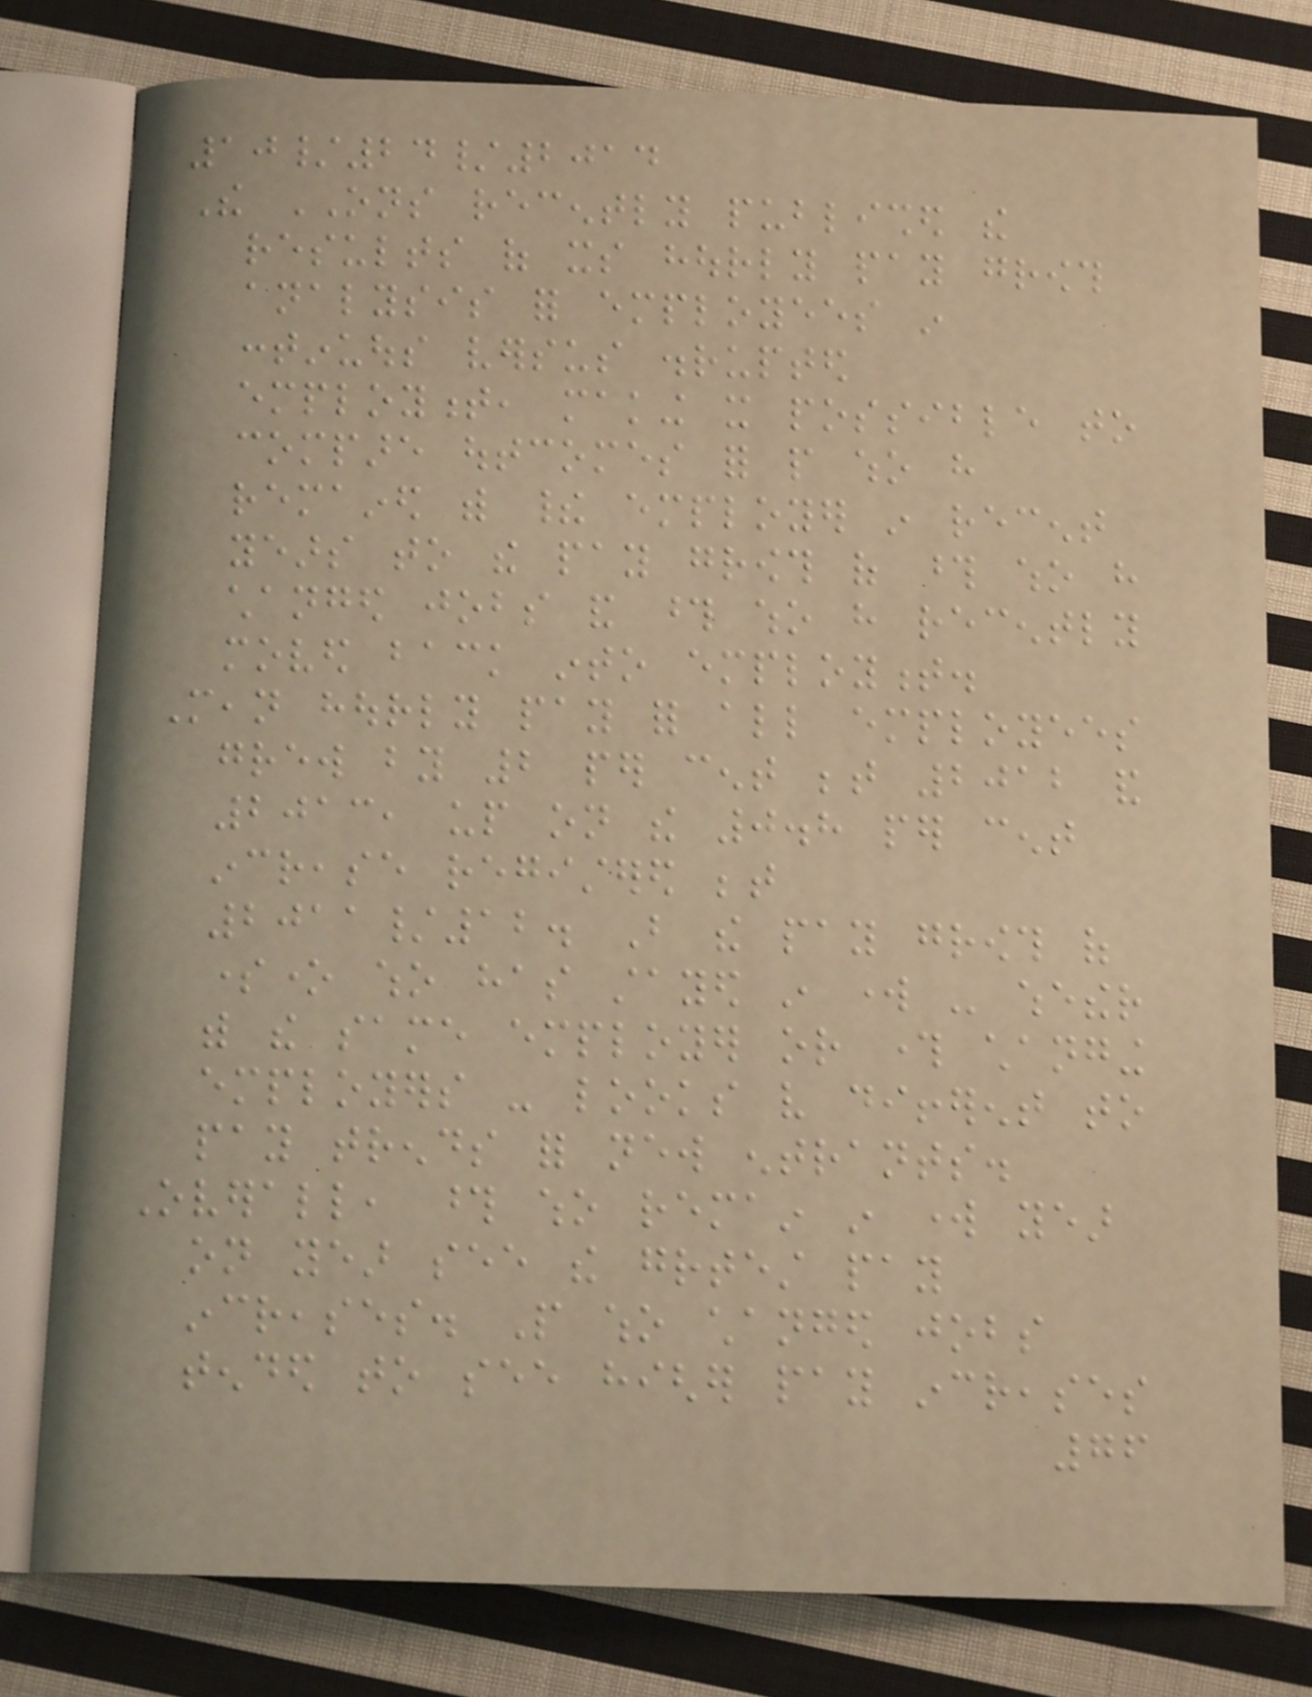10/24/2014
The ONS recently published the
results of its hourly pay growth
analysis for employees in
continuous versus disrupted
employment, making it possible to
compare outcomes for people who have
remained with their employer in recent
years to the pay growth of those who have
changed jobs and those who have recently
moved back into employment.
Mean hourly pay for all employees
grew by 2 per cent between 2012 and
2013, up on the 0.8 per cent
increase registered between
2011/12. But the pay growth of
someone who has stayed in work - whether
with the same employer or through changing
employers - looks very different to
pay trends for new entrants.
Overall, those who remain in work year
on year see the greatest pay
increases. People who changed jobs
tended to see higher pay increases
76
